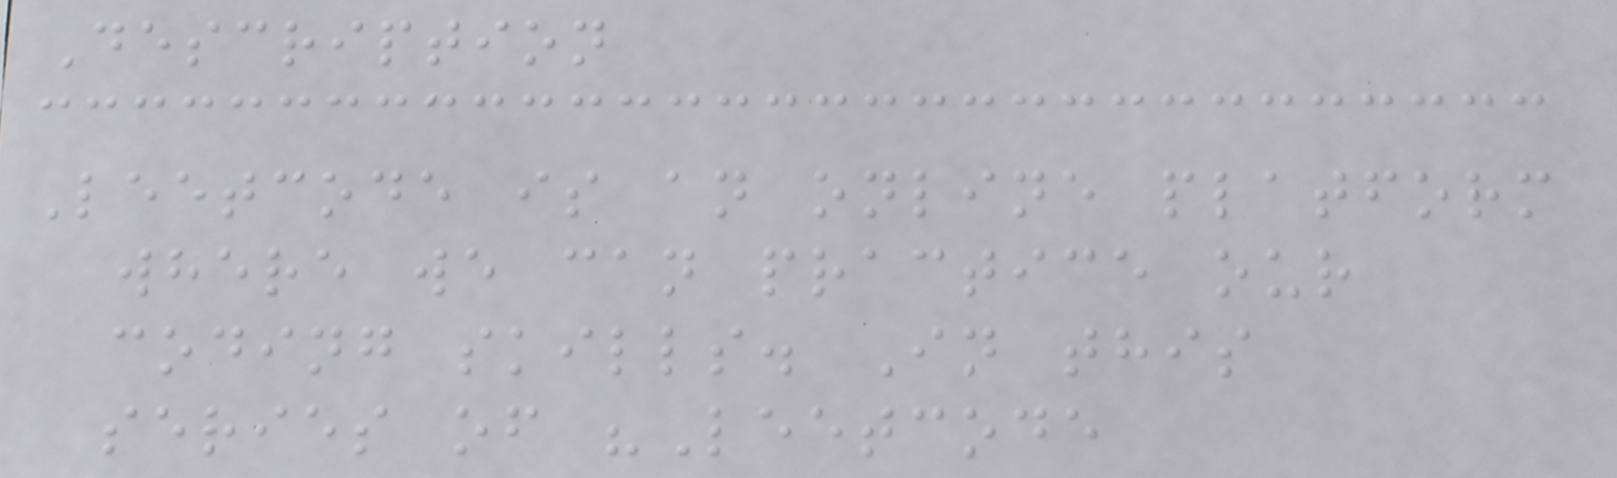Description
Leetcode is an online platform
where we can practice our
coding skills. In this
series of "Leetcode
